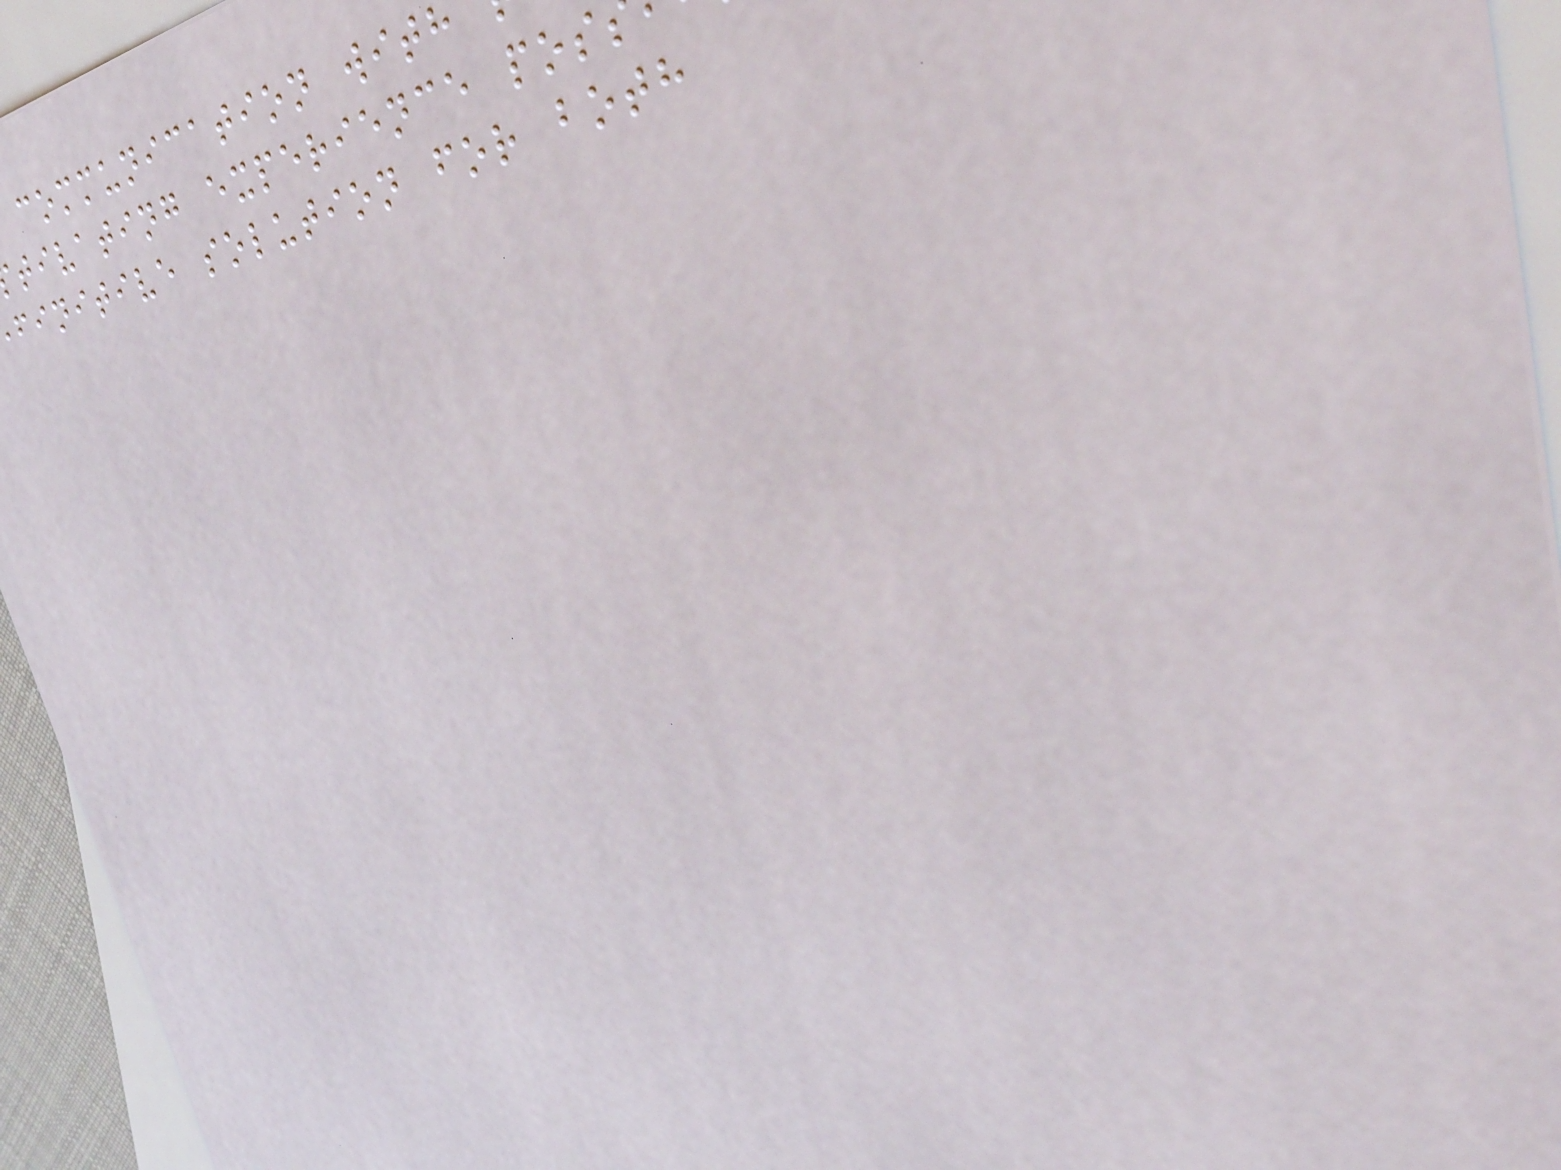communication with
tivating experience pos
finitive solution for both
